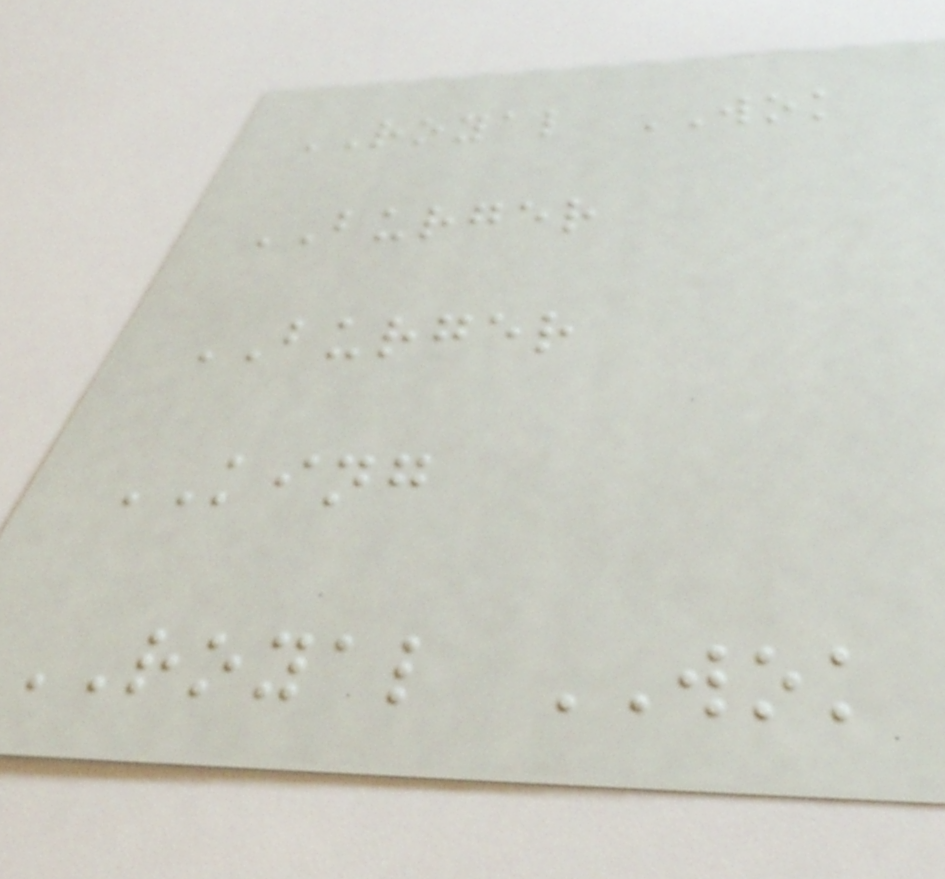ROYAL WOK
BURGER
BURGER
KING
ROYAL WOK
